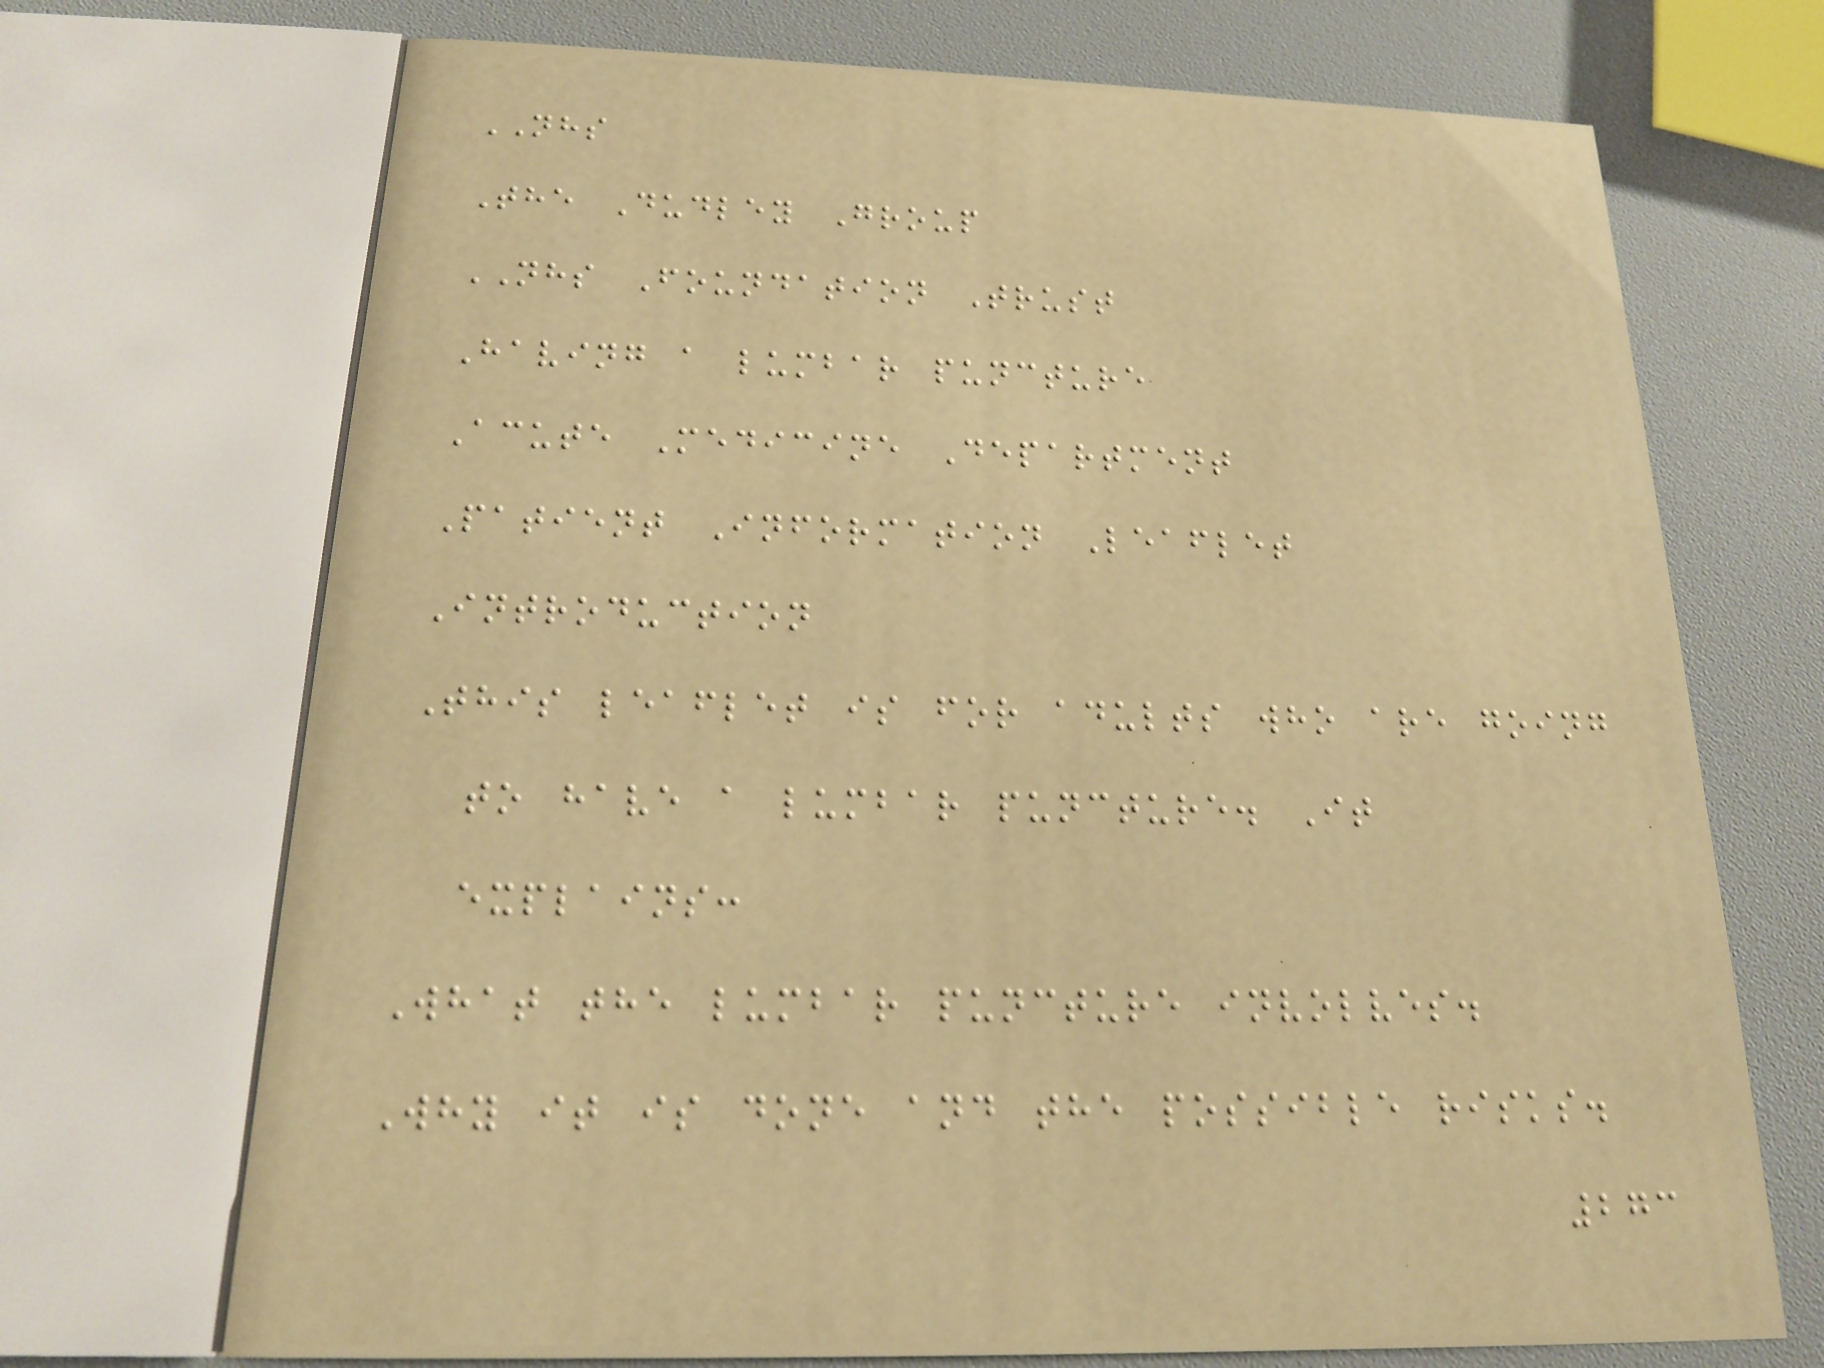NHS
The Dudley Group
NHS Foundation Trust
Having a lumbar puncture
Acute Medicine Department
Patient Information Leaflet
Introduction
This leaflet is for adults who are going
to have a lumbar puncture. It
explains:
What the lumbar puncture involves.
Why it is done and the possible risks.
273
